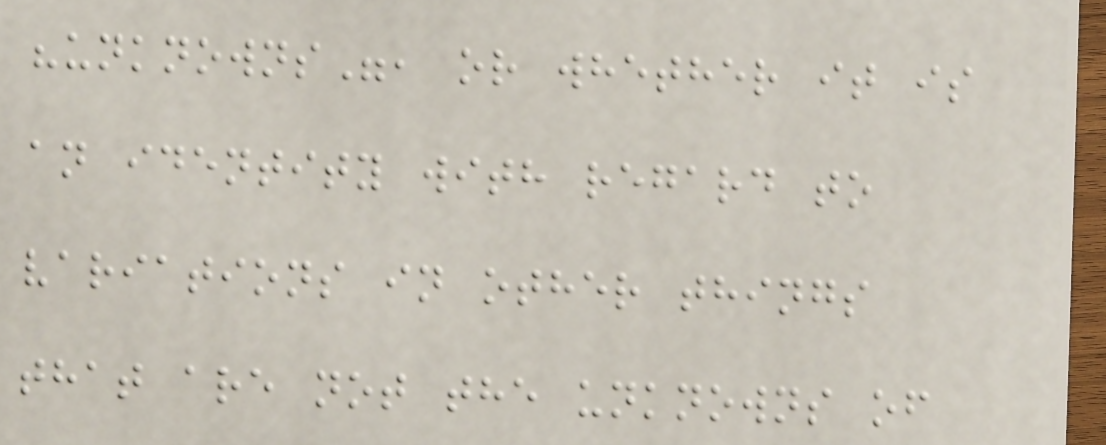"unknowns", or whether it is
an identity with regard to
variations in other things
that are not the unknowns of
